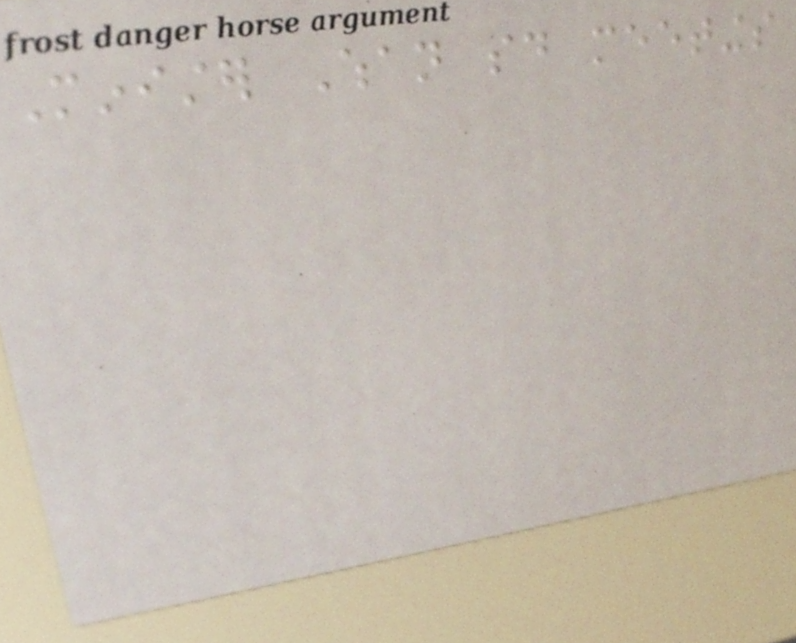Minister Whan said meetings
